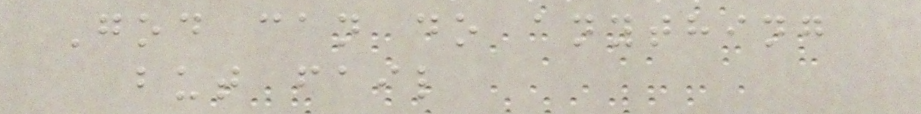God can do anything
but fail
